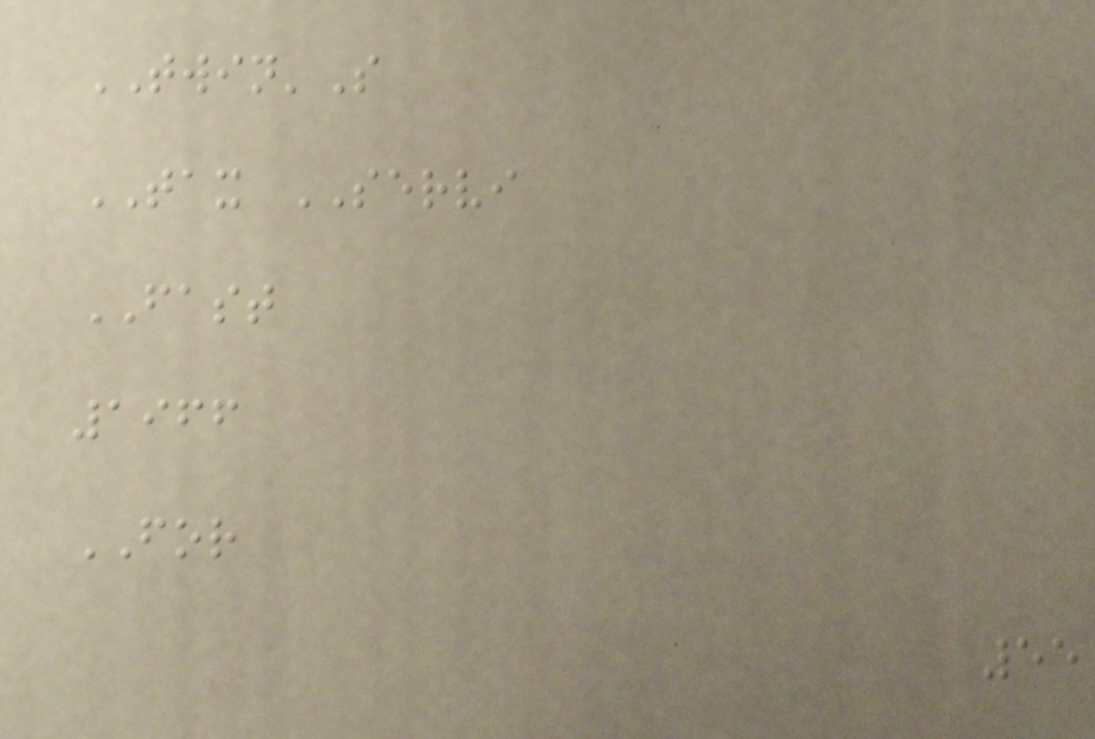TWIN'S
TAX SERVI
FAST
1966
FOR
55
